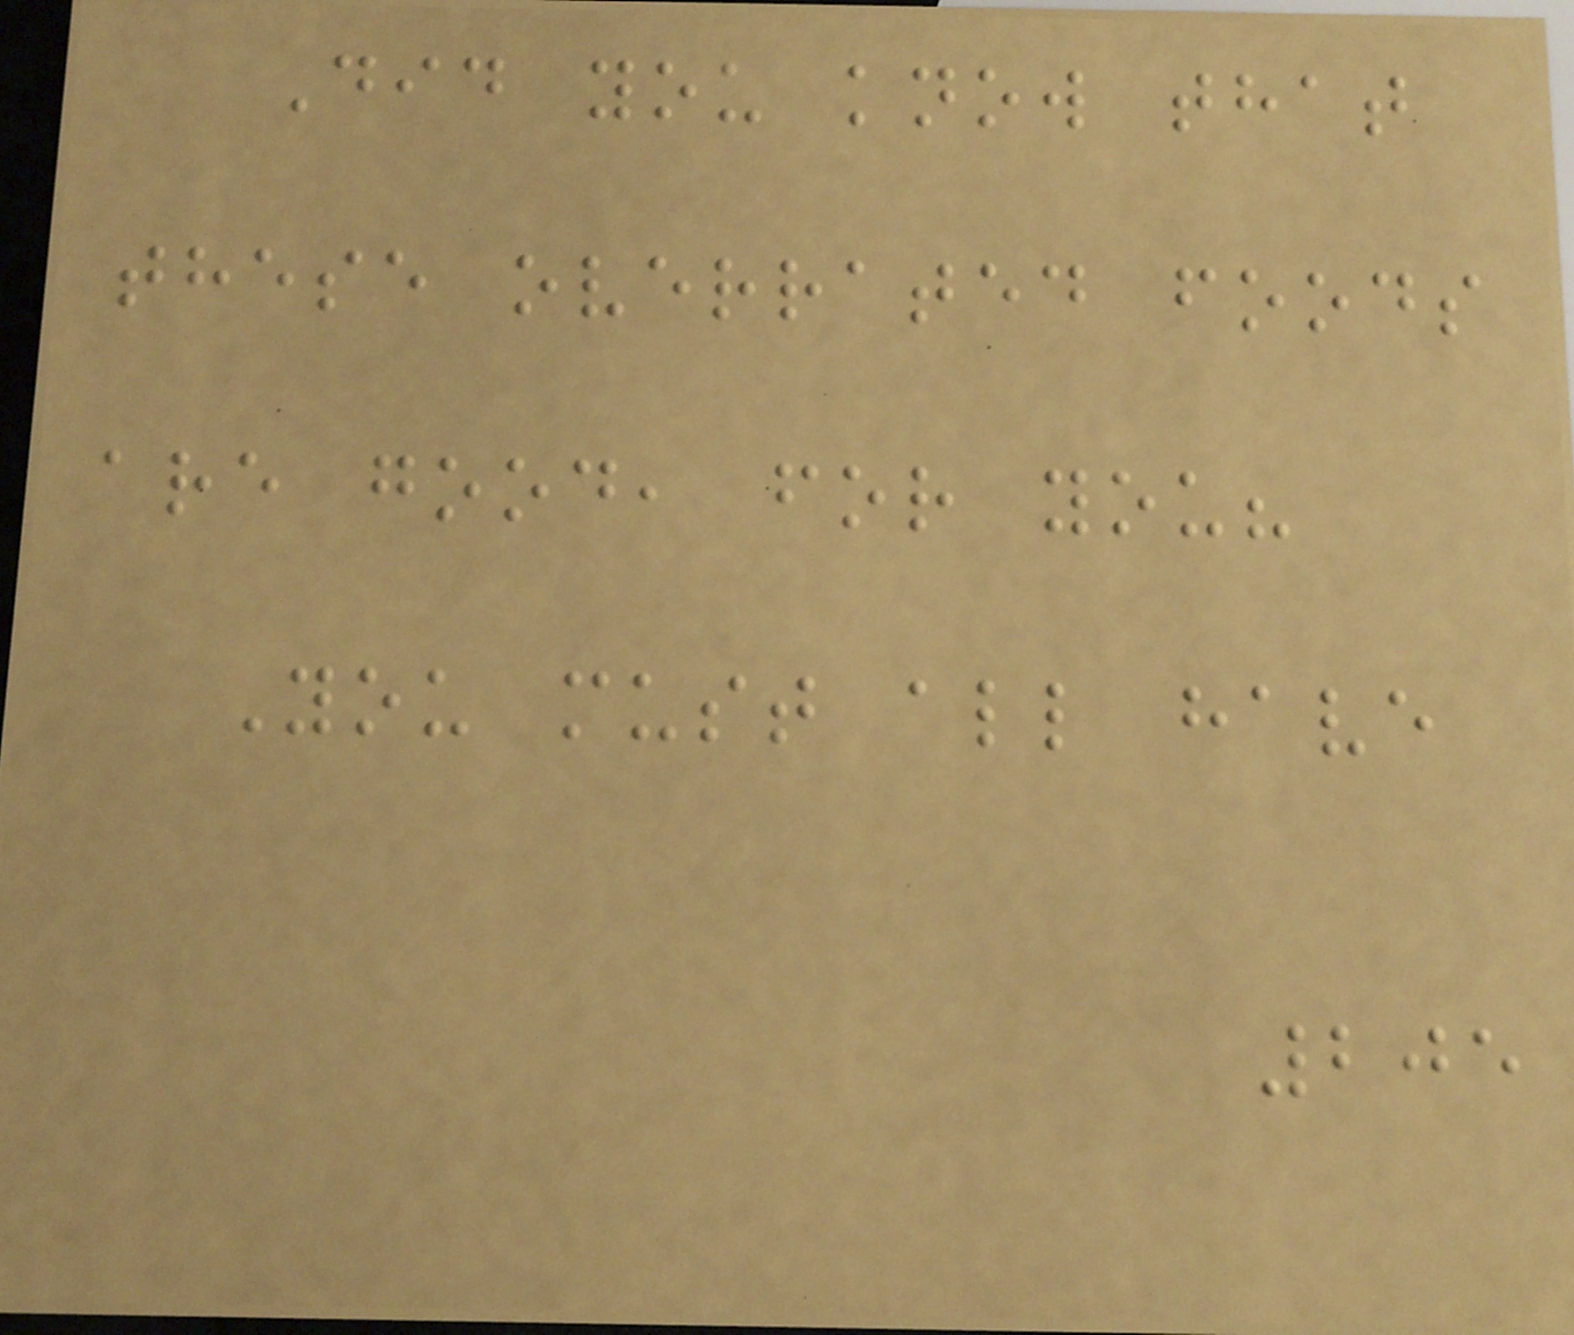Did you know that
these overrated foods
are good, for you?
You must all have
205
